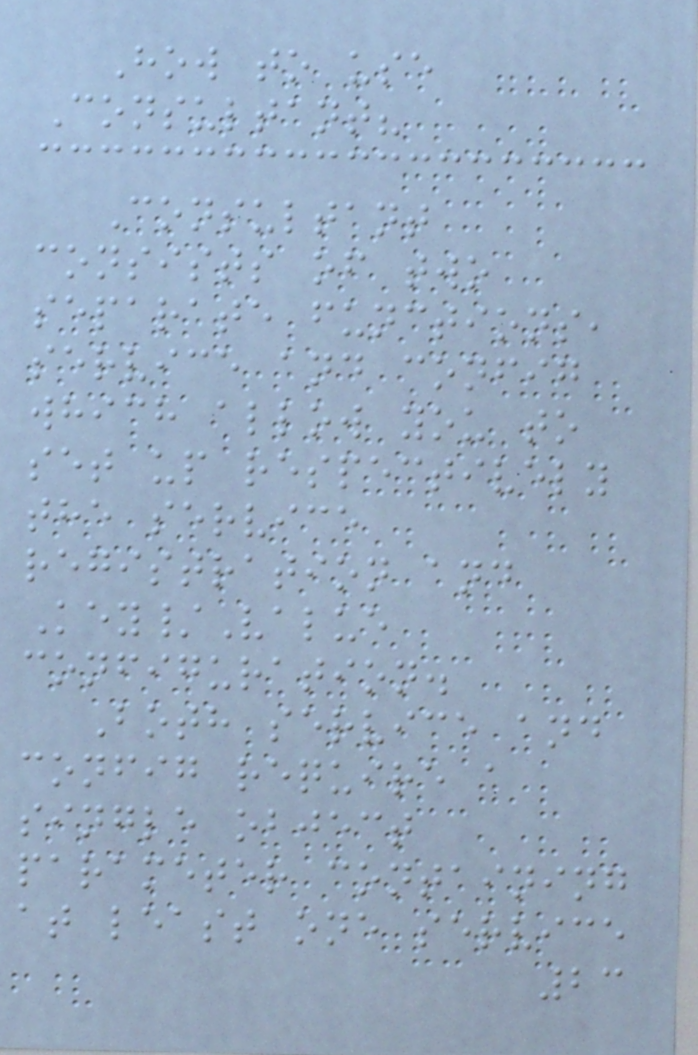How to use
Consultant?
Consultant
consists of two
separate functions,
service and config
which allow you to
set up respectively
the service
registration and
Key/Value
configuration.
Both service and
config require a
single object
parameter containing
at least one service
23
